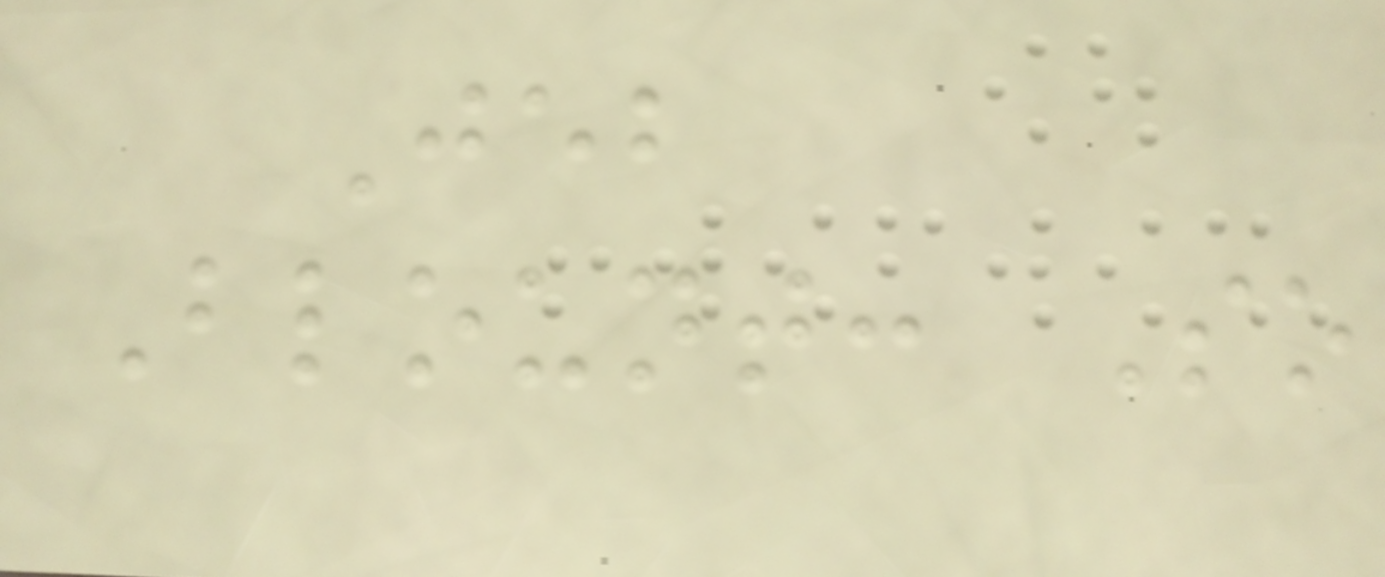Jeb
Blount: So
